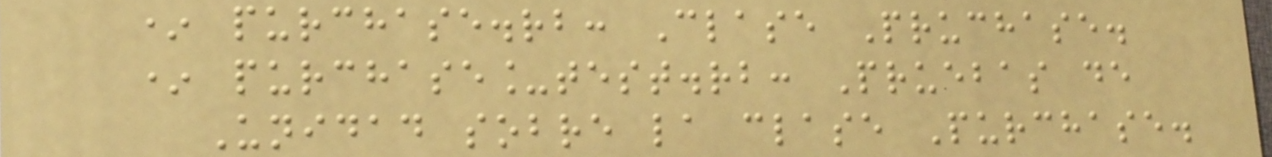* purchase.rb: Clase Pruchase.
* purchase_test.rb: Pruebas de
Unidad sobre la clase Purchase.
